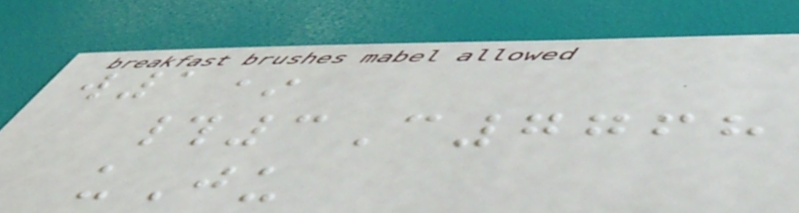w1*
#3C7768
uJu
